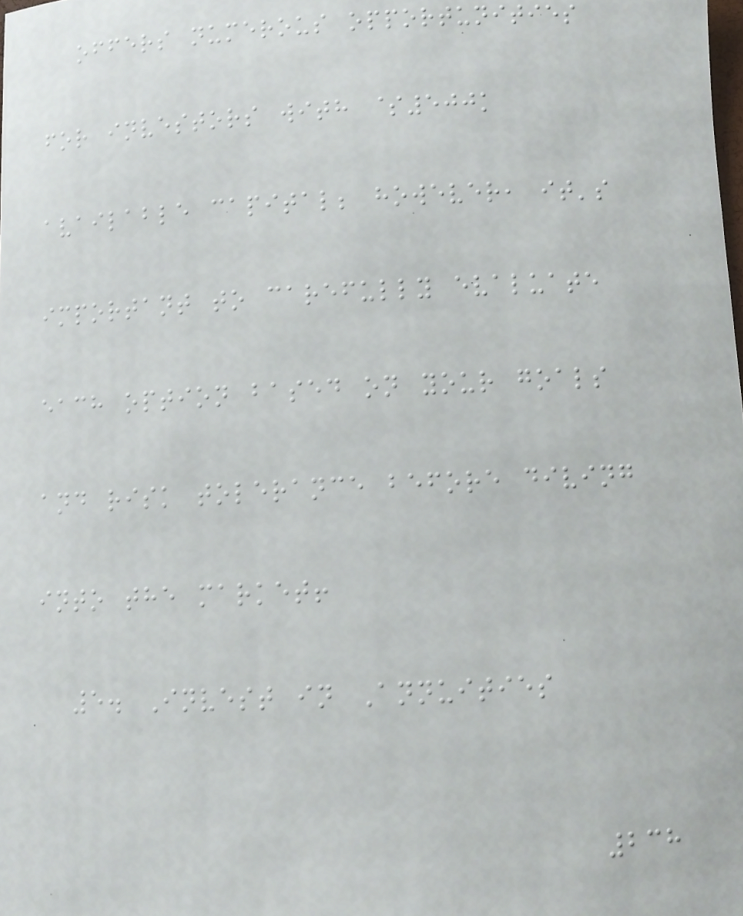offers numerous opportunities
for investors with $500k
available capital; however, it's
important to carefully evaluate
each option based on your goals
and risk tolerance before diving
into the market!
5. Invest in Annuities
238
